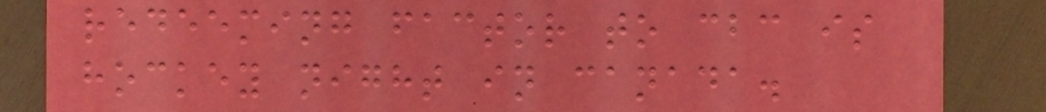redeeming factor to cbc is
hockey night in canada.
